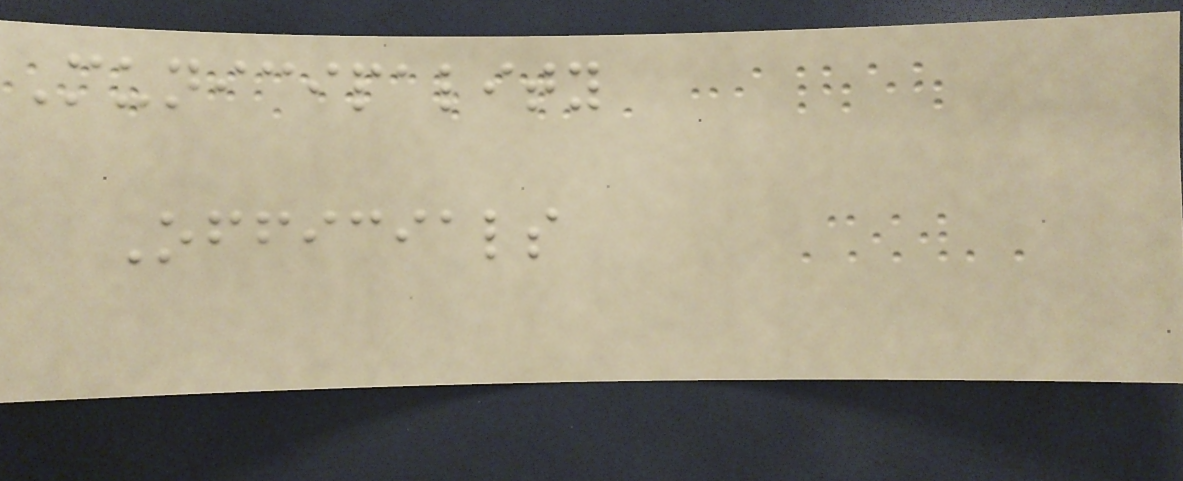Municipality
Officials
